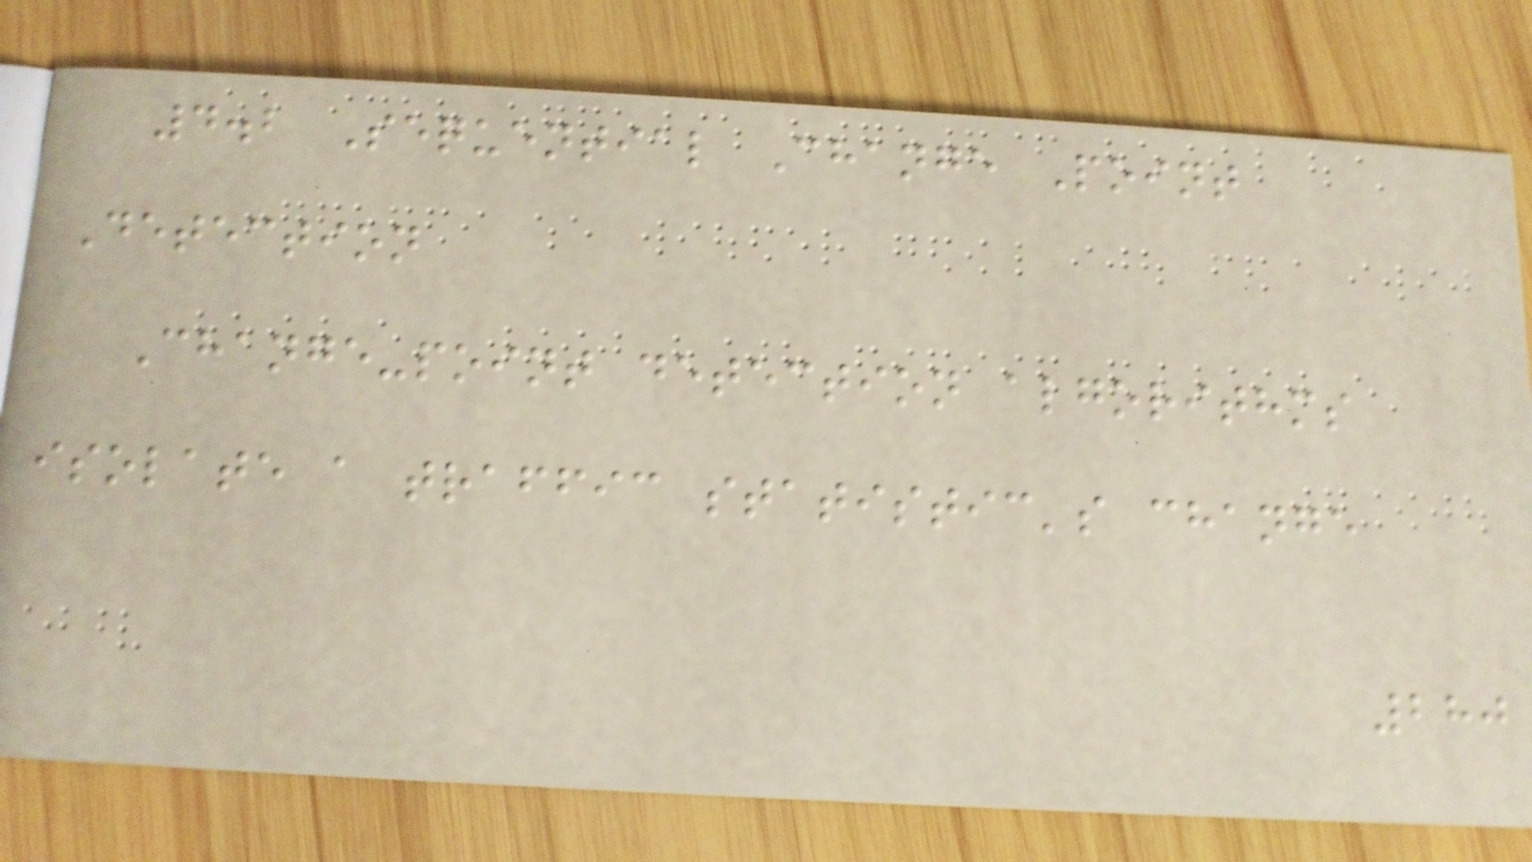4.2 Sequential Change Point
Detection
Change-point detection algorithms
isolate a traffic statistic's change
280
